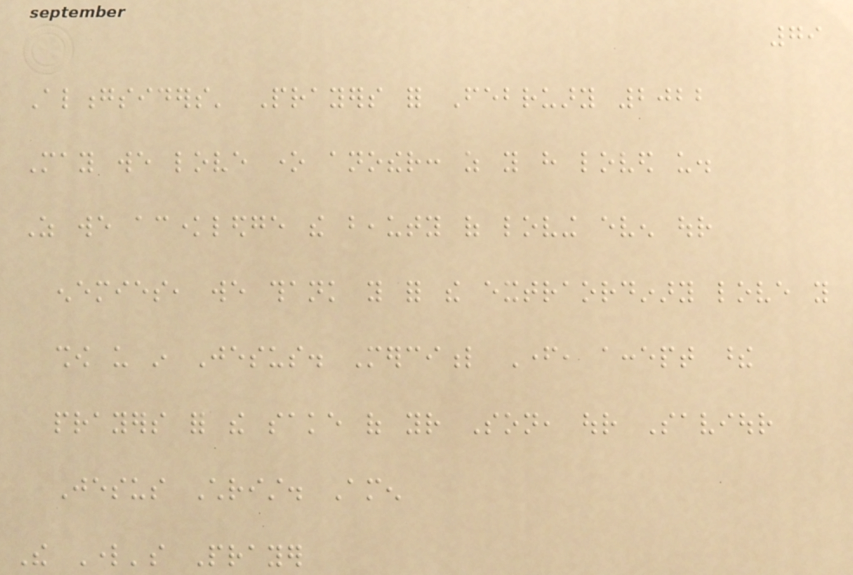79
Alongsiders' Prayers for February 2022
May we love one another: as you have loved us.
As we acknowledge the beauty of loving even our
enemies, we thank you for the extraordinary love you
show us in Jesus. Merciful Father, accept these
prayers for the sake of your Son, our Saviour
Jesus Christ. Amen
The Lord's Prayer
